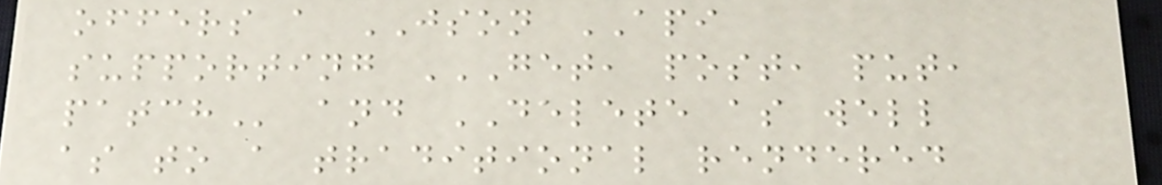offers a JSON API
supporting GET, POST, PUT,
PATCH and DELETE as well
as to a traditional rendered
